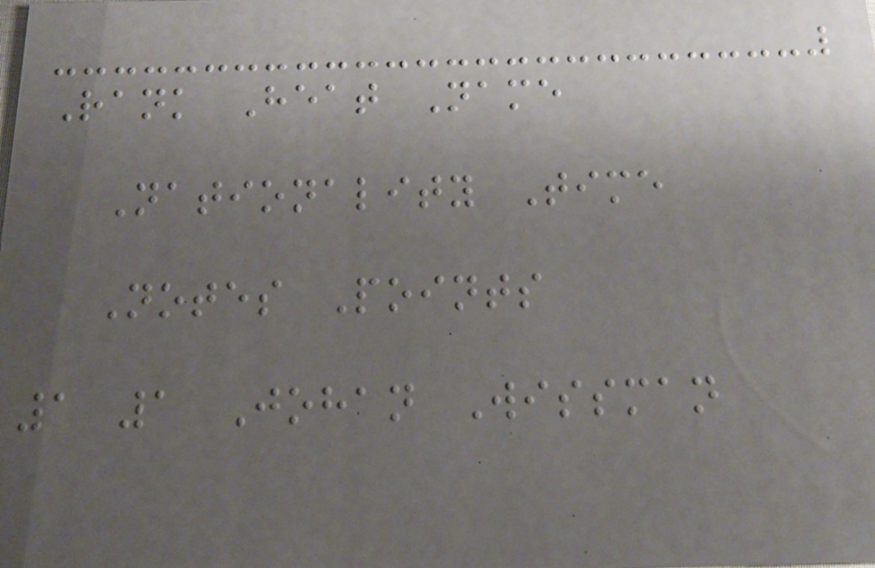Rank Heat Name
Nationality Time
Notes Points
1 1 Johan Wissman
